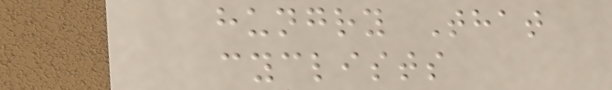hungry That
cyclists
